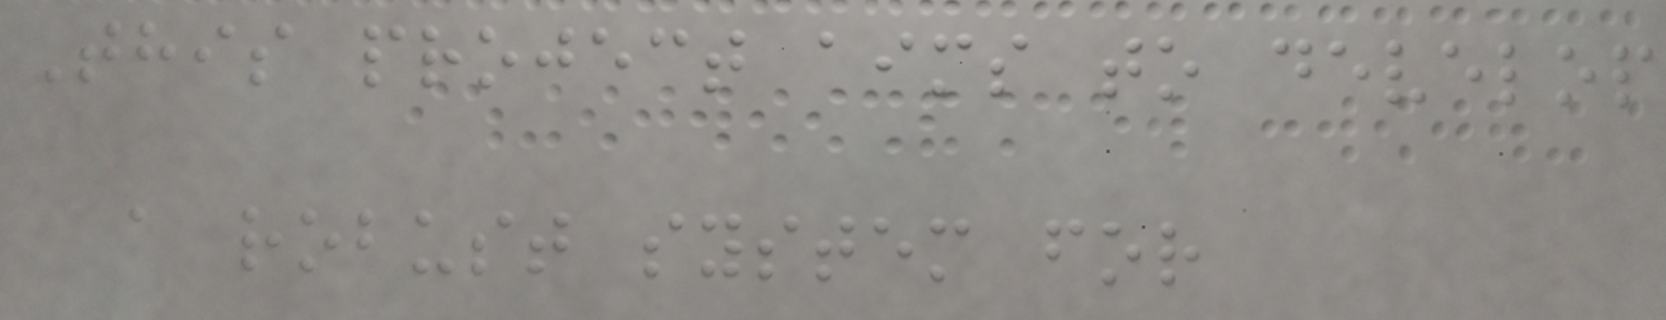This project aims to develop
a robust system for
